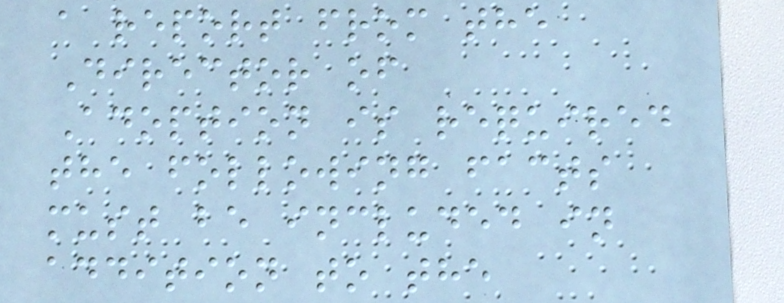a report from the
Director of
Adoption is required
the following facts
must be included in
addition to the
